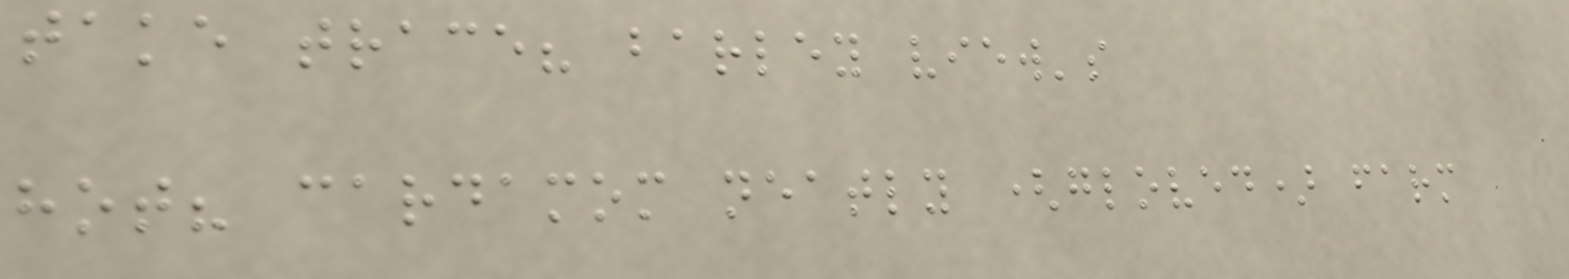take trace? barley view's
hot? cardamom neatly (gloved) farm
